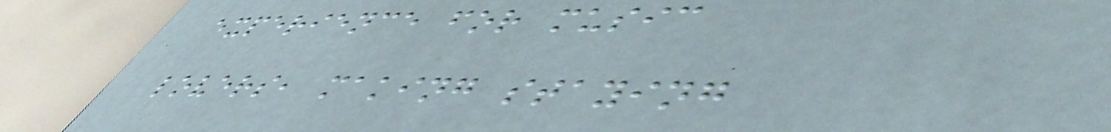experience for music
lovers, making staying
